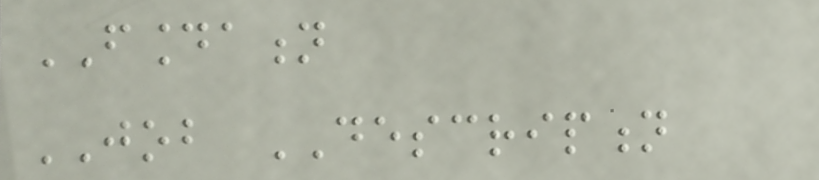FOUNDATION
JOB DESCRIPTION
